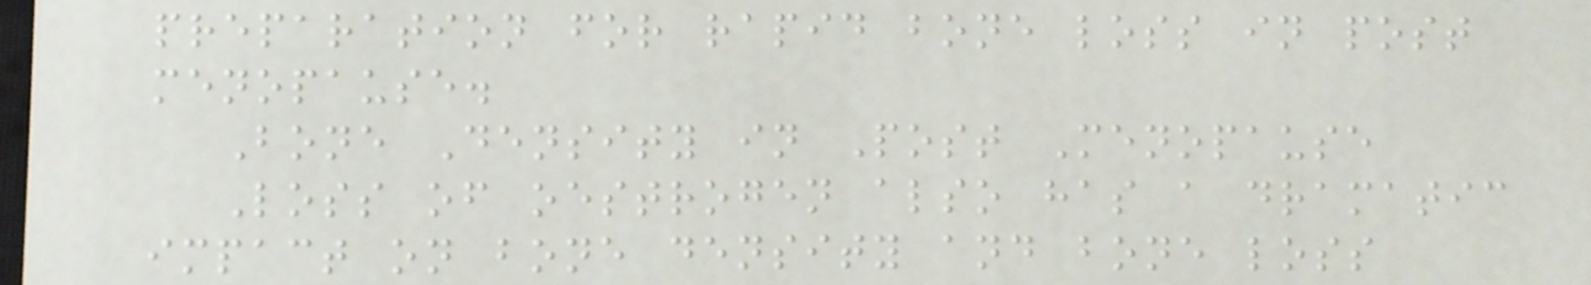preparation for rapid bone loss in post
menopause.
Bone Density in Post Menopause
Loss of oestrogen also has a dramatic
impact on bone density and bone loss
